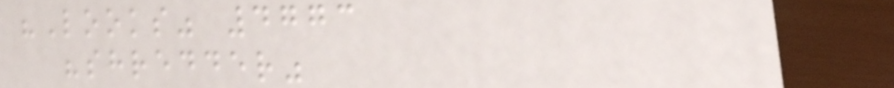"Looks" 4773
"shredder"
